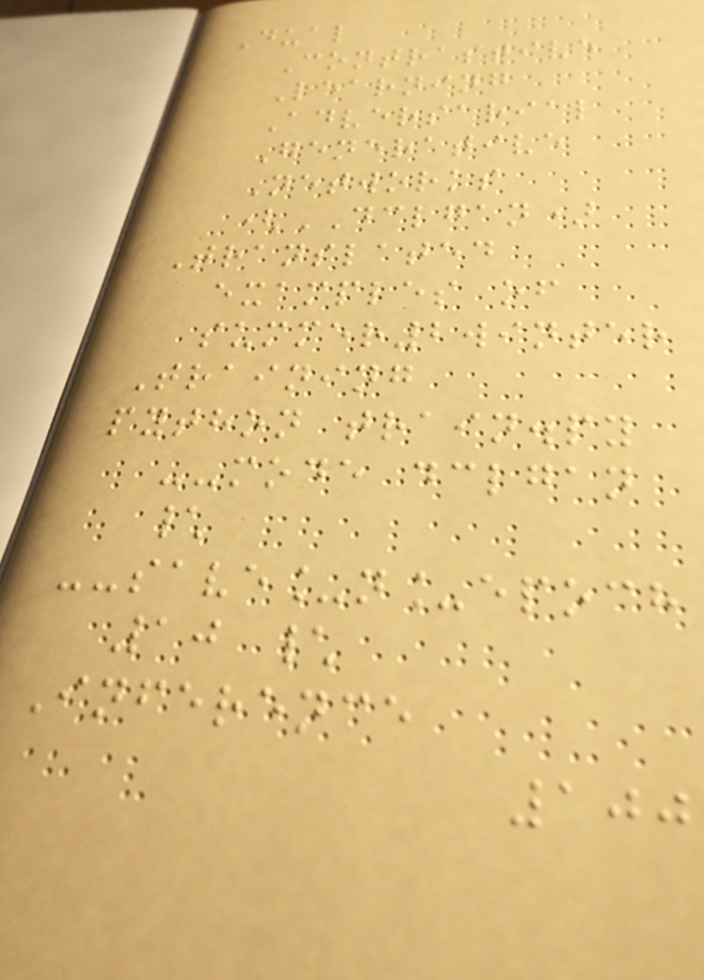Dual
Contrastive
Learning
Adversarial
Generative
Networks
(DCLGAN)
Translated
examples of
summer2winter
Training
python train.py
--mode dclgan
\
--save_n_epoch
10 \
Inference
100
